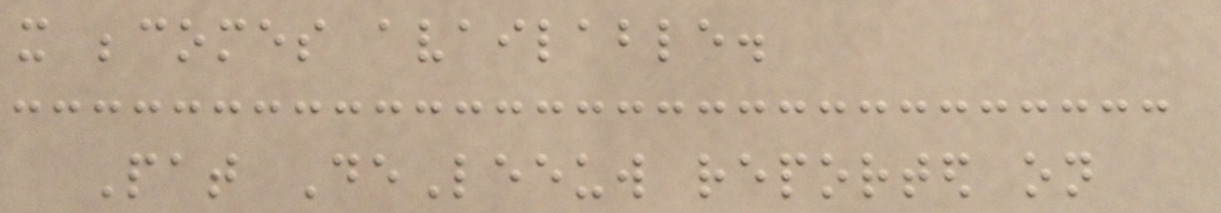it becomes available.
Pat DeLeeuw reported on
